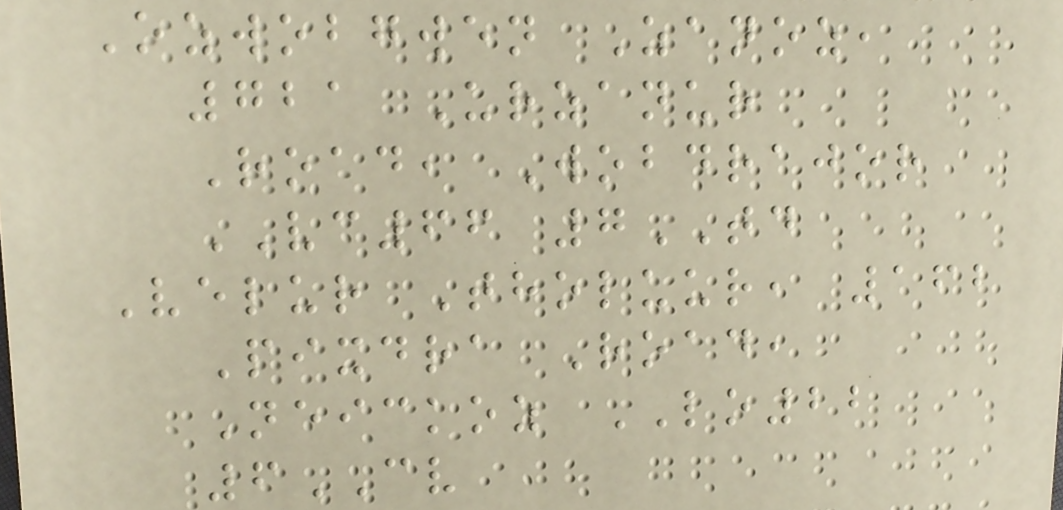Ozwobgwen Zanoz,
721 Urzanur
Road, Wobdrajor
VC66 7TD
Velur Tholuur, 162
Pixdra Road,
Neickoz LO22
6CV
